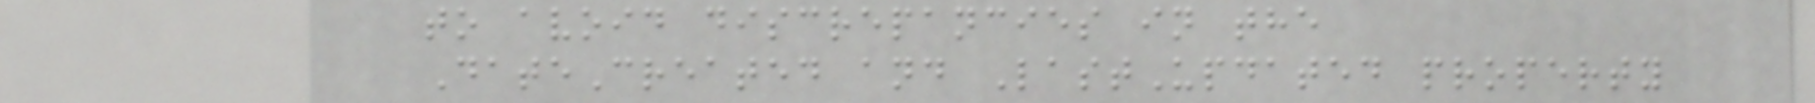to avoid discrepancies in the
DateCreated and LastUpdated property
